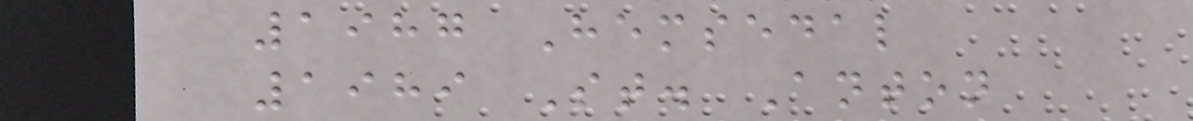1987 Hemsedal
1989 St. Anton
